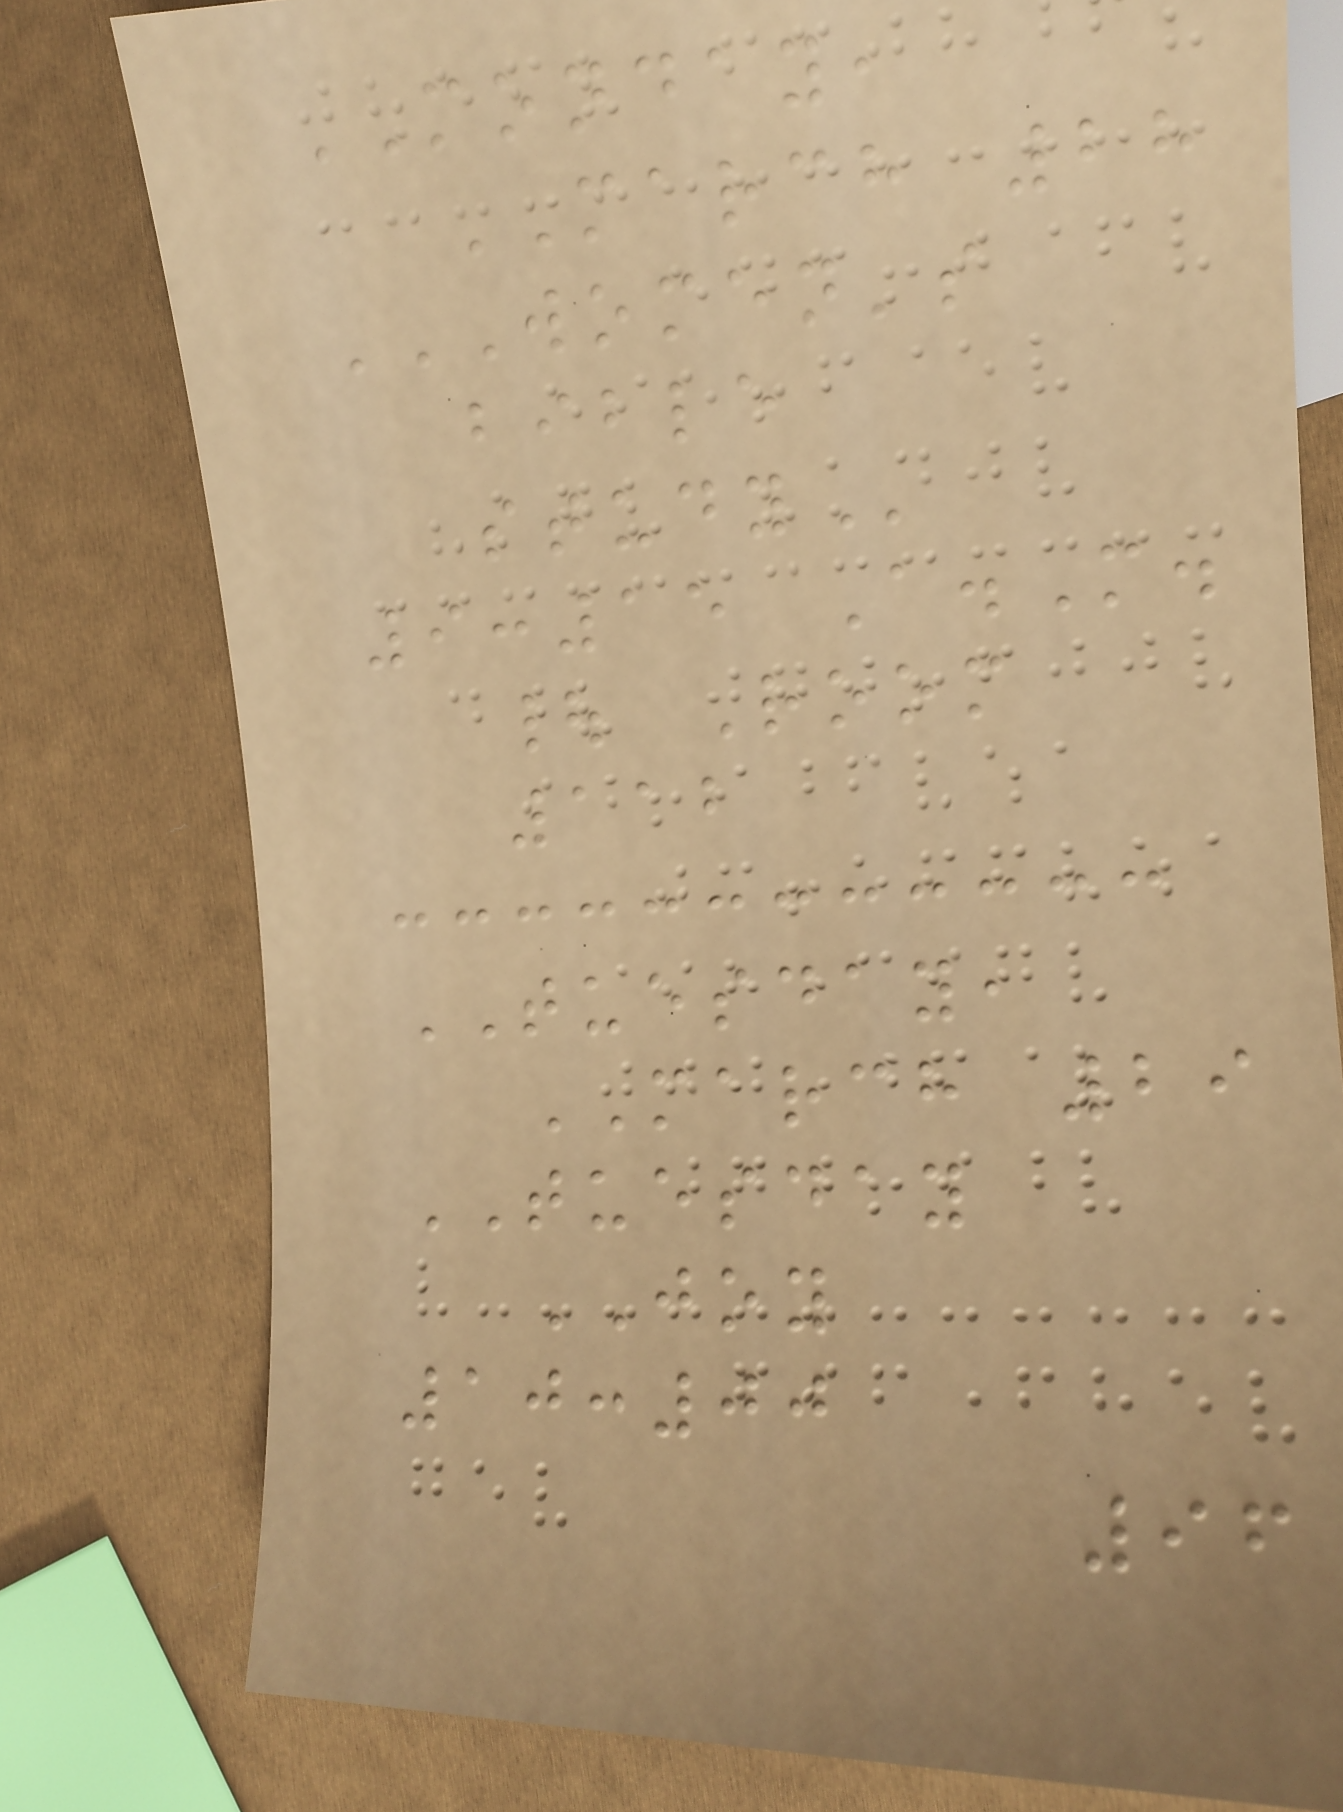MONDAY,
MARCH 28
WOMEN'S
BIBLE
STUDY
9:15 A.M.
| Room
112
TUESDAY,
MARCH 29
TUESDAY
JOY
10:00
96
